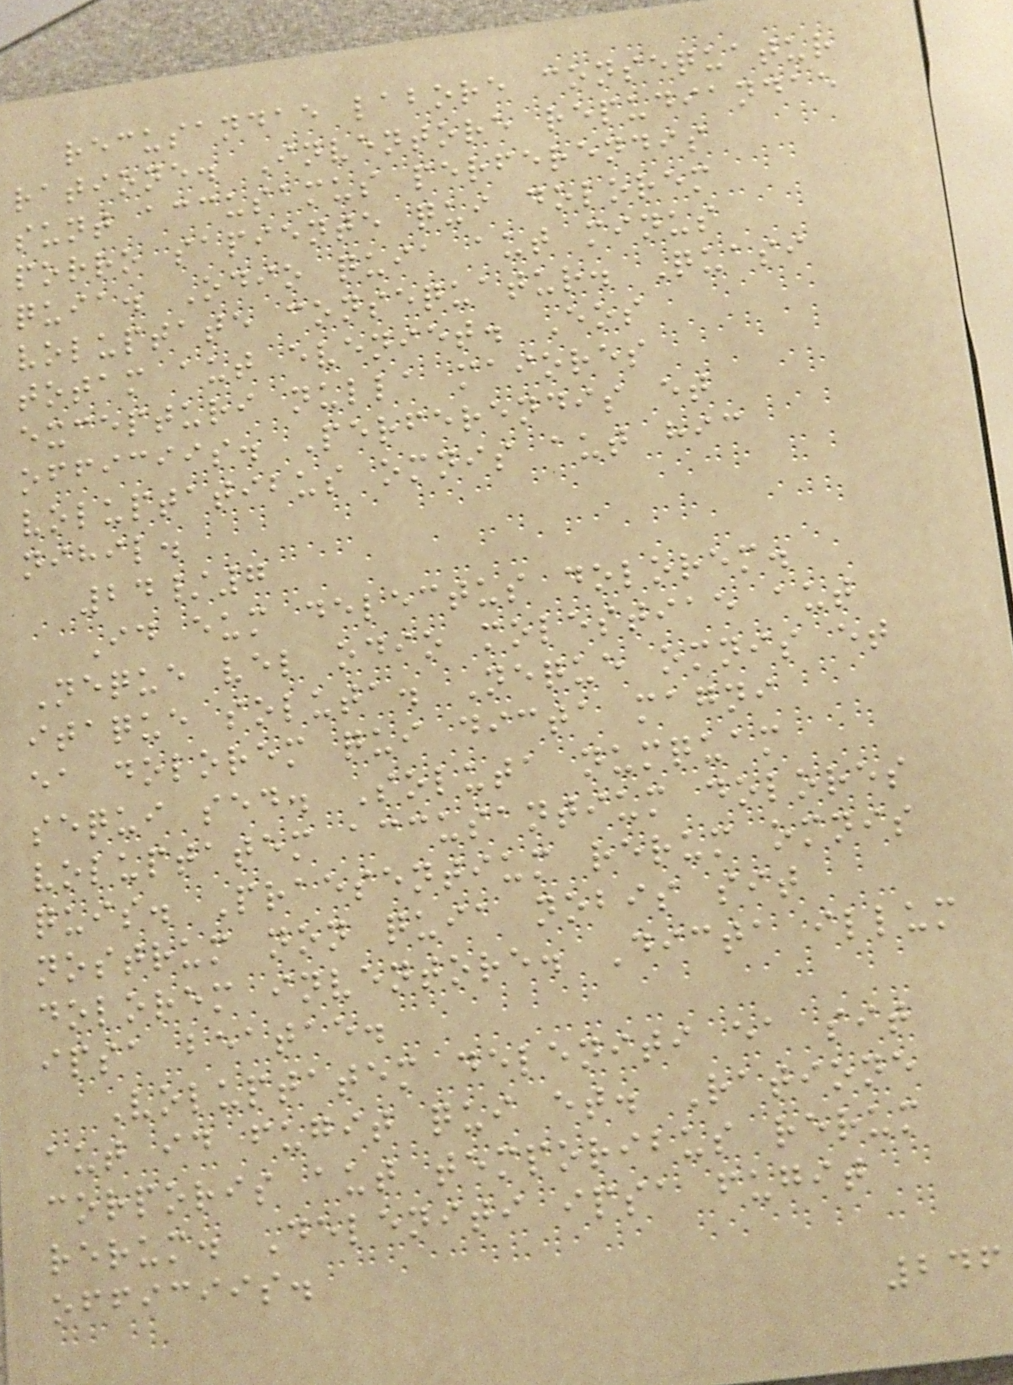recusandae labore consequatur
ratione. Inventore repudiandae
sunt accusamus perferendis
porro sapiente qui dolorem
quia. Odio quia aut minus
voluptate consequatur. Quasi
totam aut eveniet. Eos
excepturi nulla maiores
officiis. Perferendis et
voluptatibus omnis aut hic
nihil.
24/7
Id eum delectus dolorem.
Neque vel odio molestiae aut
itaque soluta. Neque omnis et
ea dolorem qui dicta magni
sequi sed. Soluta numquam
voluptatem accusantium dolores
quis. Praesentium rerum omnis
nostrum non quia nobis sit
dolorem inventore. Dicta illum
ipsa beatae.
Voluptatem deleniti ea sit
aut id fugit qui et. Ratione
corporis aut temporibus rerum
rerum. Deleniti ipsa fugit
officiis.
246
